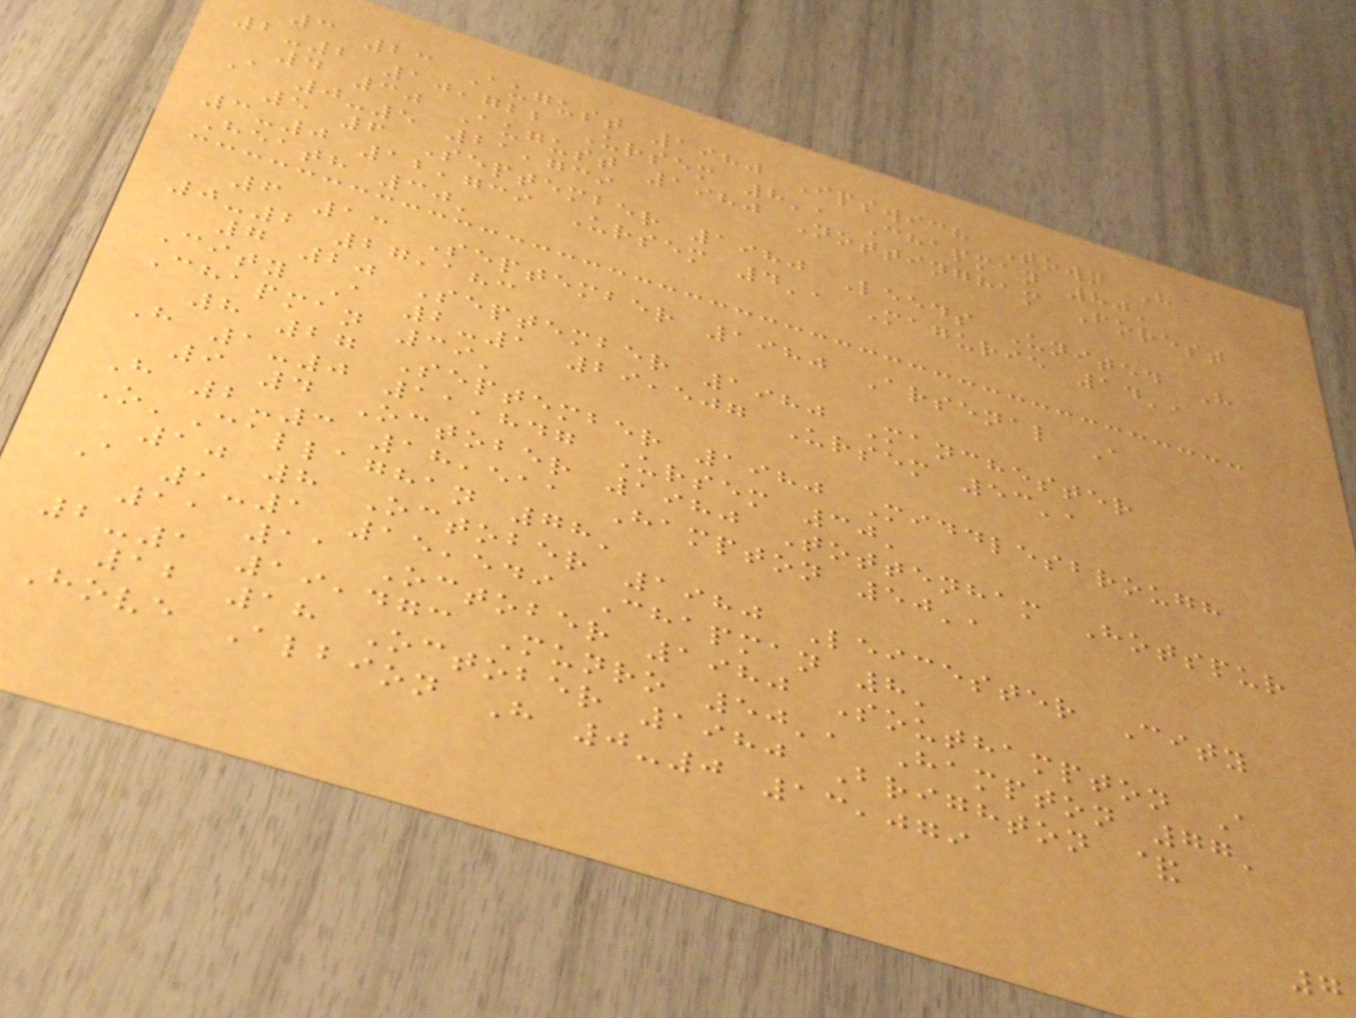3 23 August 1980 Ipswich Town H
2-2 10,722 Ursem 8', Chapman 80'
4 30 August 1980 Nottingham Forest
A 0-5 21,739
5 6 September 1980 Leeds United H
3-0 12,739 Ursem 4', Magurie 14',
Heath 30'
6 13 September 1980 Arsenal A
0-2 27,183
7 20 September 1980 Manchester
City A 2-1 29,507 Ursem 53',
Chapman 39'
8 27 September 1980 Middlesbrough
H 1-0 11,847 Ursem 30'
9 4 October 1980 Tottenham Hotspur
H 2-3 18,511 Hampton 50',
O'Callaghan 78'
10 8 October 1980 Leicester City
A 1-1 15,549 Chapman 8'
11 11 October 1980 Southampton A
2-1 19,473 Munro 50', Hampton 77'
12 18 October 1980 Brighton &
Hove Albion H 0-0 13,079
7
